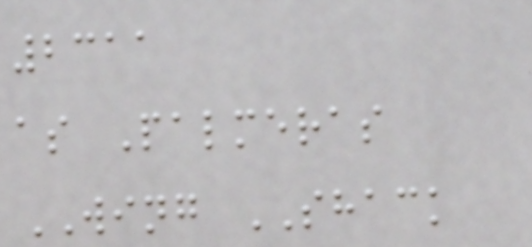2311
as Palmeras
WING SHACK
